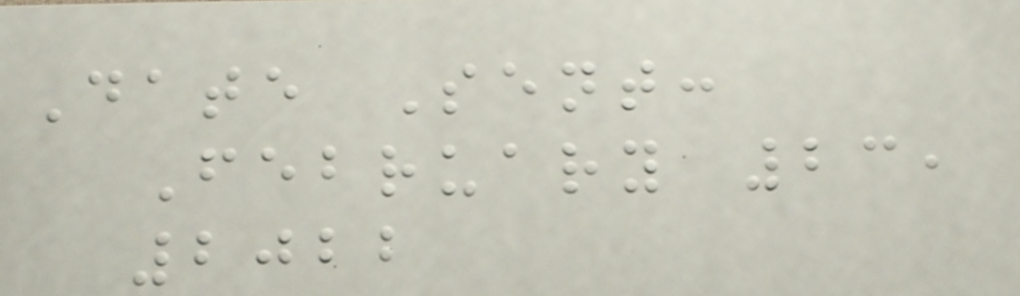Date Sent:
February 23,
2022
